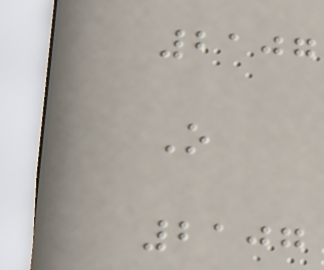2107
O
2107
